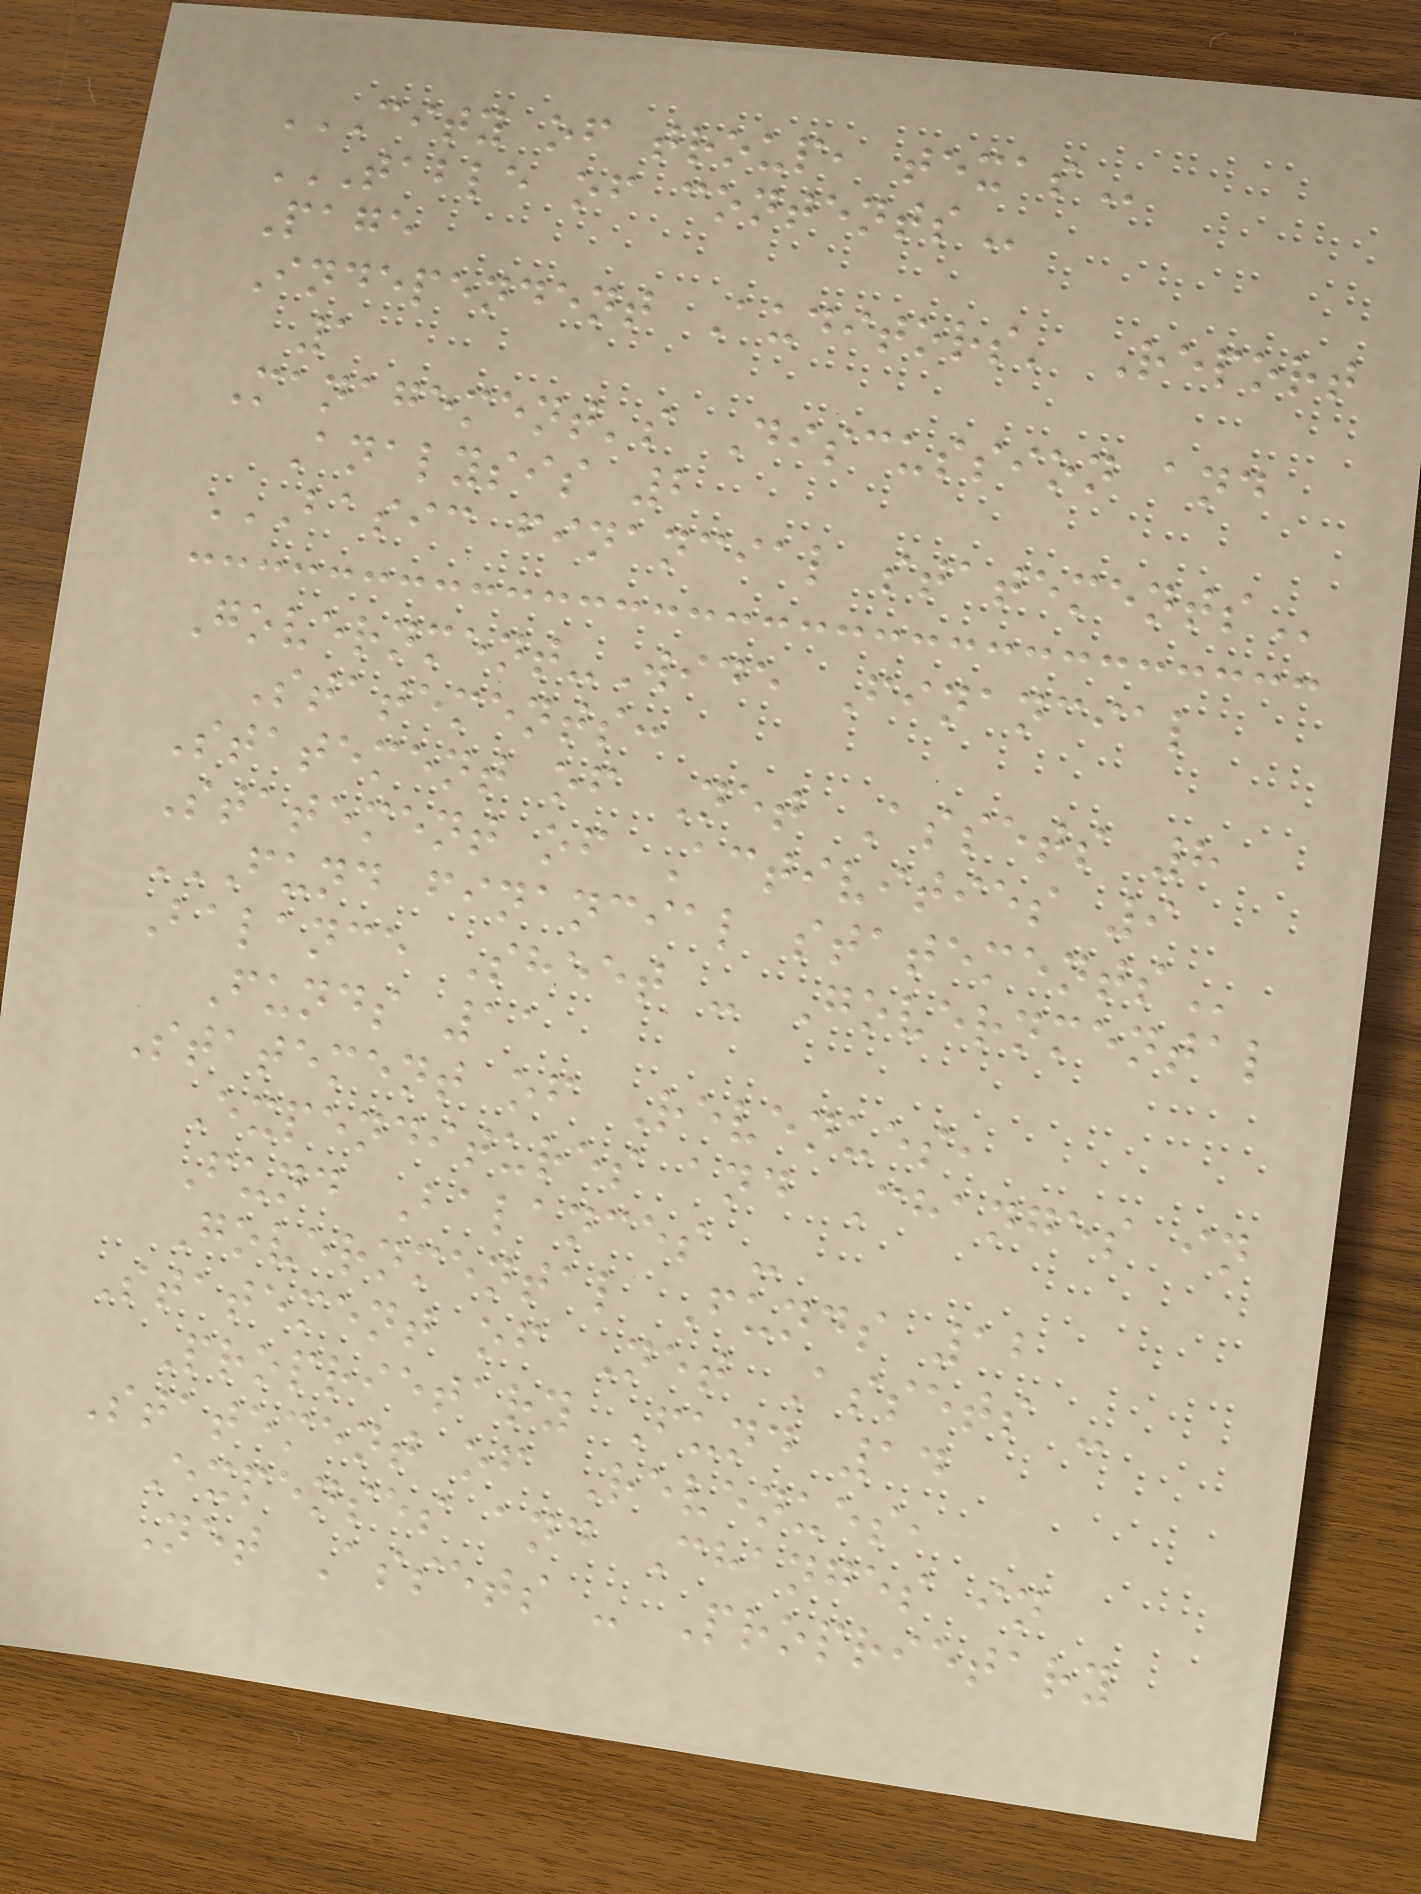CITY OF TROUP, TEXAS
TABLE OF CONTENTS
Page
Independent Auditors' Report
1
Management's Discussion and
Analysis 2
BASIC FINANCIAL STATEMENTS
Government-Wide Financial
Statements:
Statement of Net Assets 8
Statement of Activities 9
FUND FINANCIAL STATEMENTS
Balance Sheet - Governmental
Funds 11
Statement of Revenues,
Expenditures and Changes in
Fund Balances -
Governmental Funds 12
Statement of Net Assets -
Proprietary Fund 14
Statement of Revenues,
Expenses and Changes in
Net Assets - Proprietary
